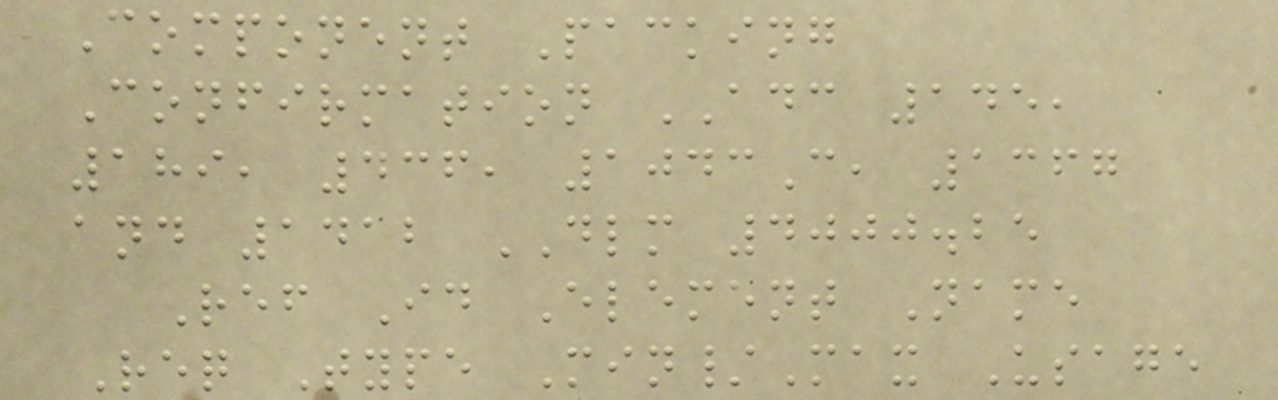Component Packing
Confirmation ADC 145,
189, 436, 1043C, 1367
and 1412 DLM 4000.25
Ref Id Element Name
Req Type Min/Max Usage
